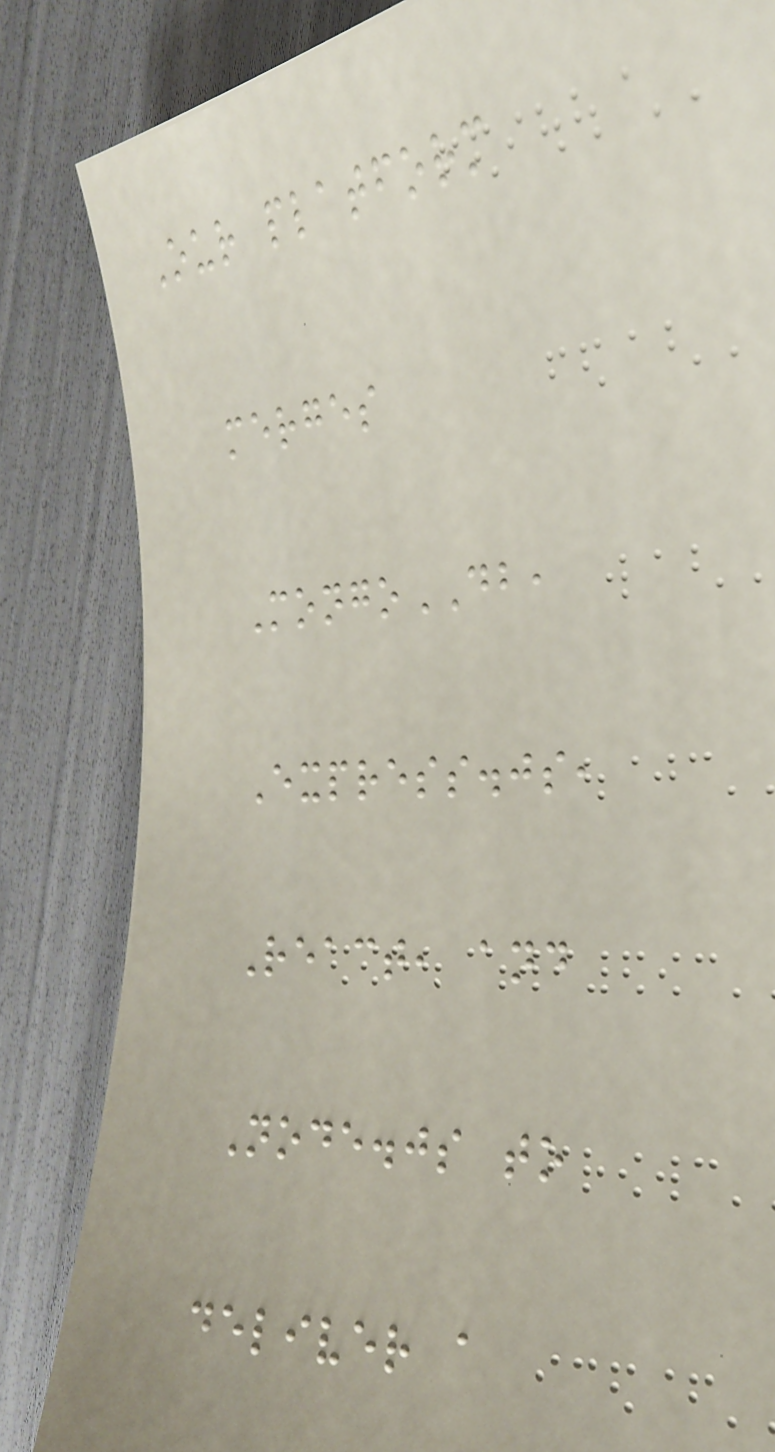Our platform
merges
MongoDB,
Express.js,
React, and
Node.js to
deliver a
